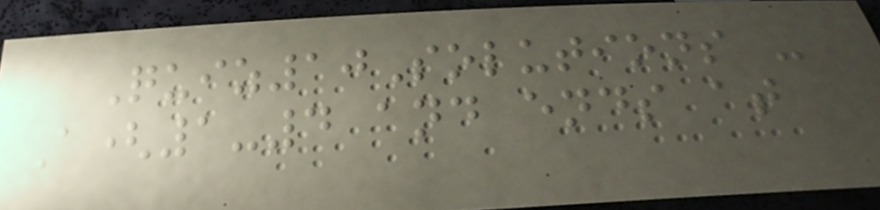Quiz10Solutions -
A(1-4 and ends at
